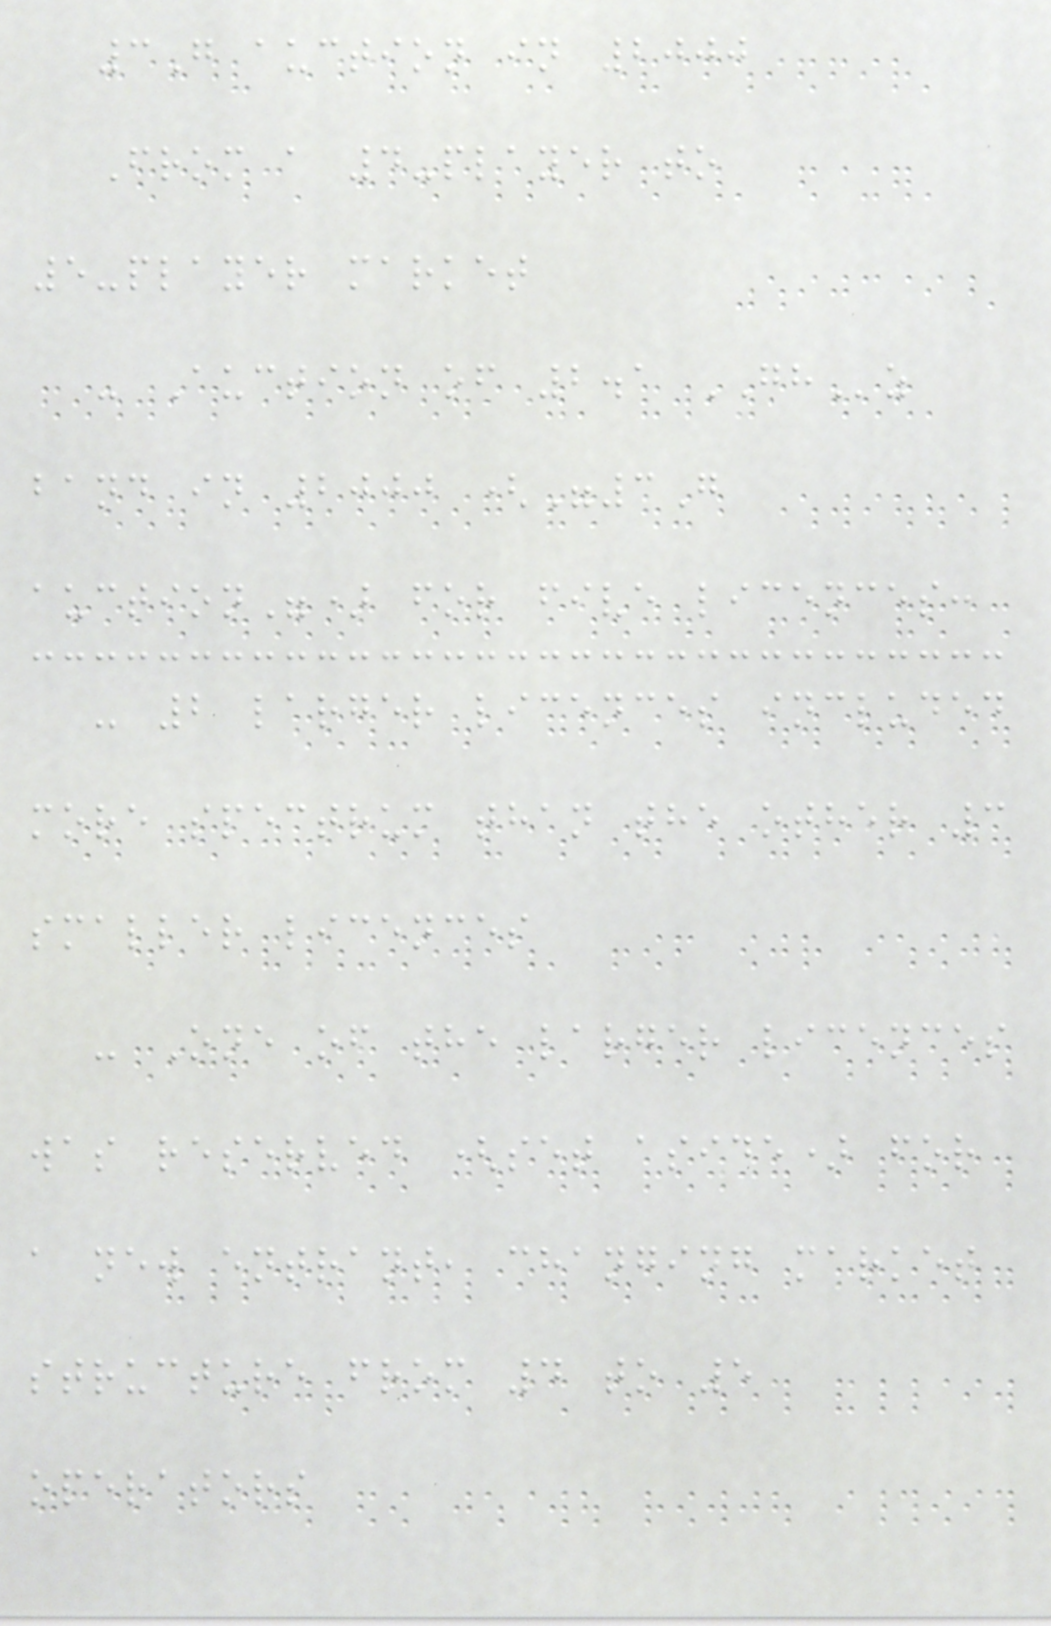3G auction in 2000
From a 4-player to
5-player market
- Auction of 2.1 GHz
band in 2000 ("3G
auction") for five licences:
- 2 larger licences included
more spectrum than the other 3
smaller licences
- One of the larger licences
was reserved (set aside) for
a new entrant, changing market
structure from 4 to 5
operators
